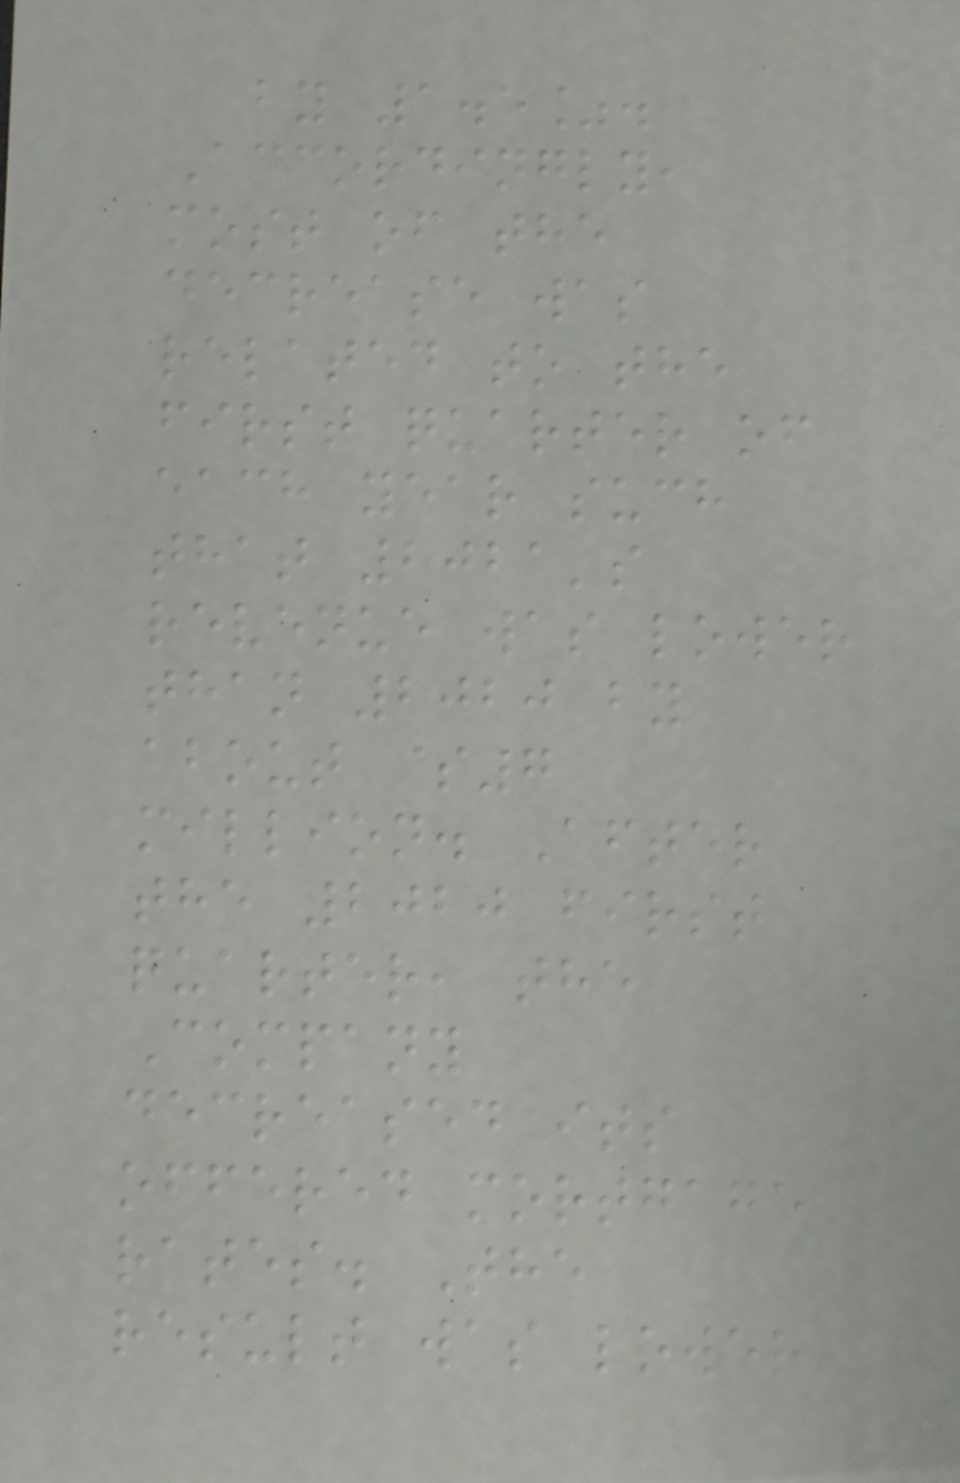by 1.5%.
Accordingly,
most of the
decrease was
related to the
first quarter of
each year such
that 2021's
revenue was lower
than 2020 by
about $7
million. After
the 2020 first
quarter, the
Company
decreased its
offered mortgage
rates. The
result was lower
